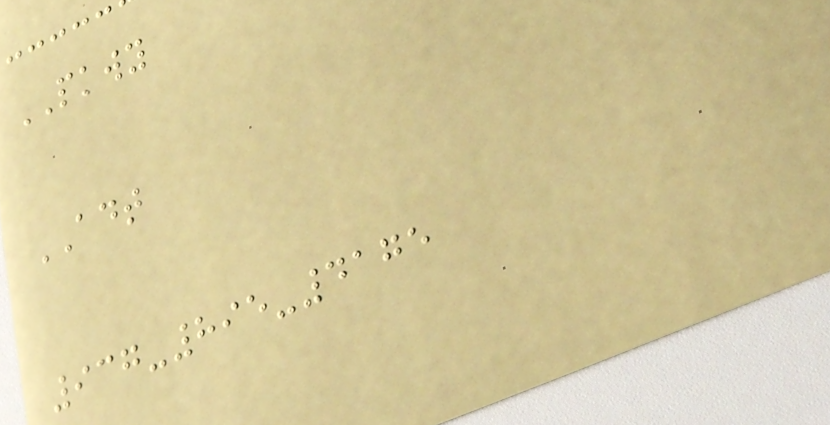PKWY
ADT
937-895-4175
